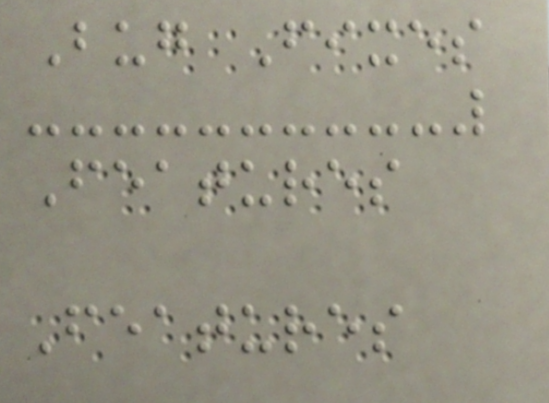Bug Fixes
Features
Features
